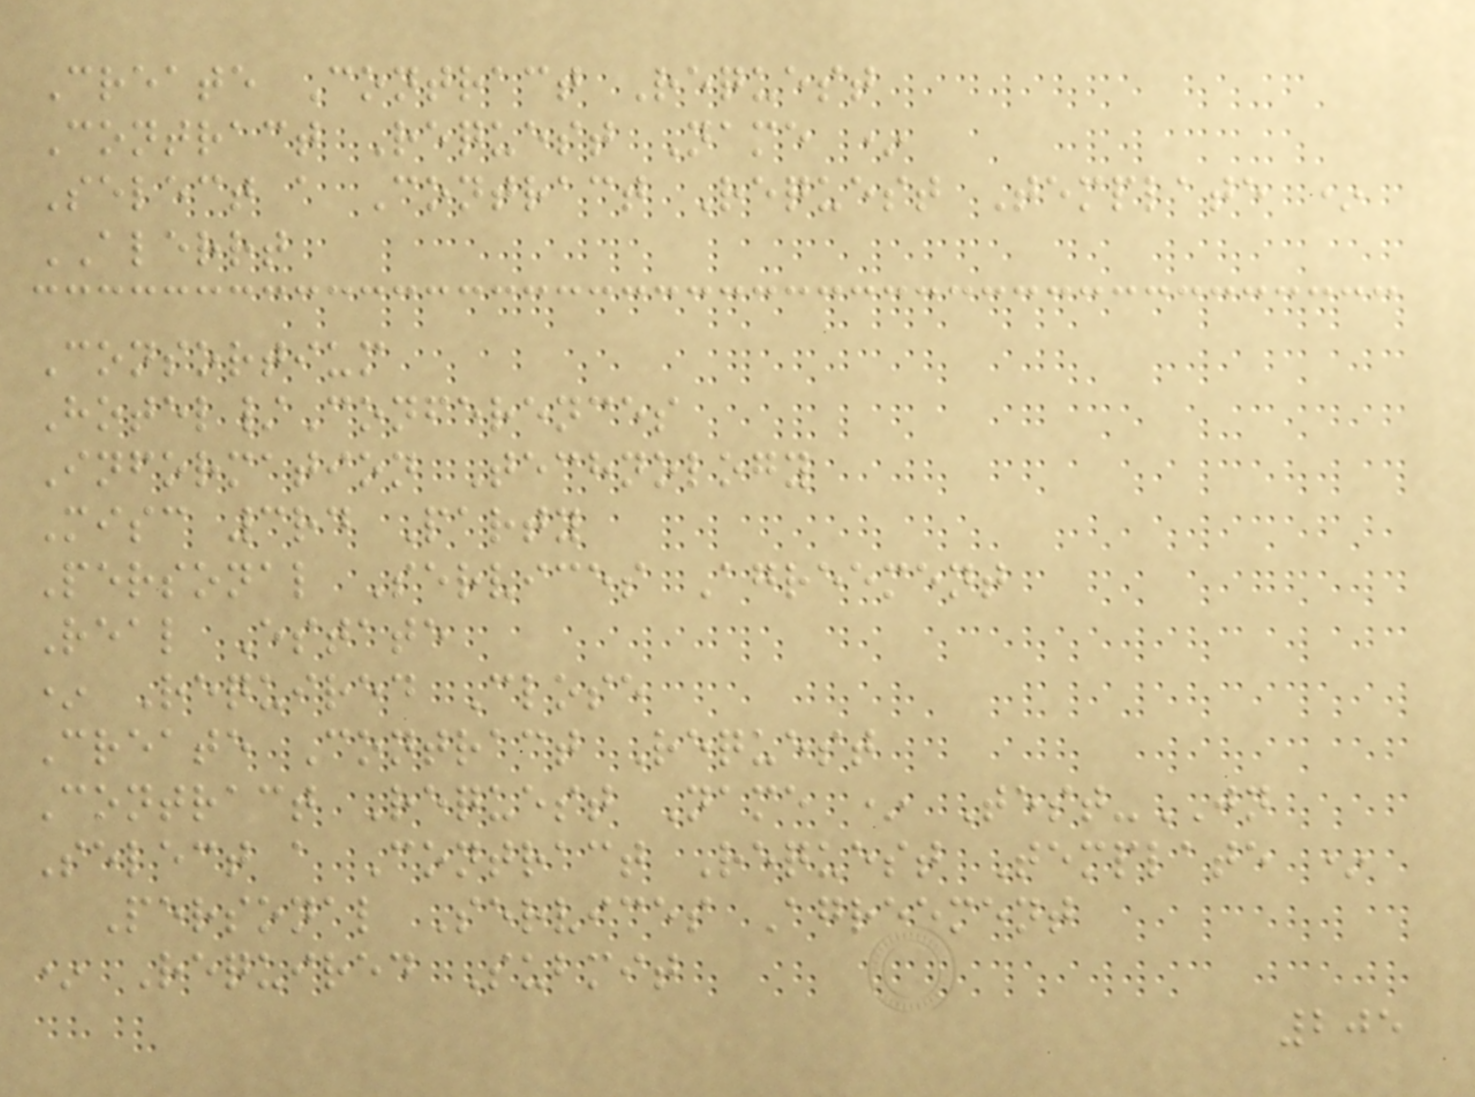Create Contract Request
Contract Request Name *
Select a Contract Request Template *
ALERRT
Consortium
Hotel/Conferences
Information Technology
Misc 3rd Party
Personal Services Agreement
Real Estate
* Required Close
Create Contract Request
Contract Request Name * Test-JN
Select a Contract Request Template *
Personal Services Agreement
* Required Submit
205
